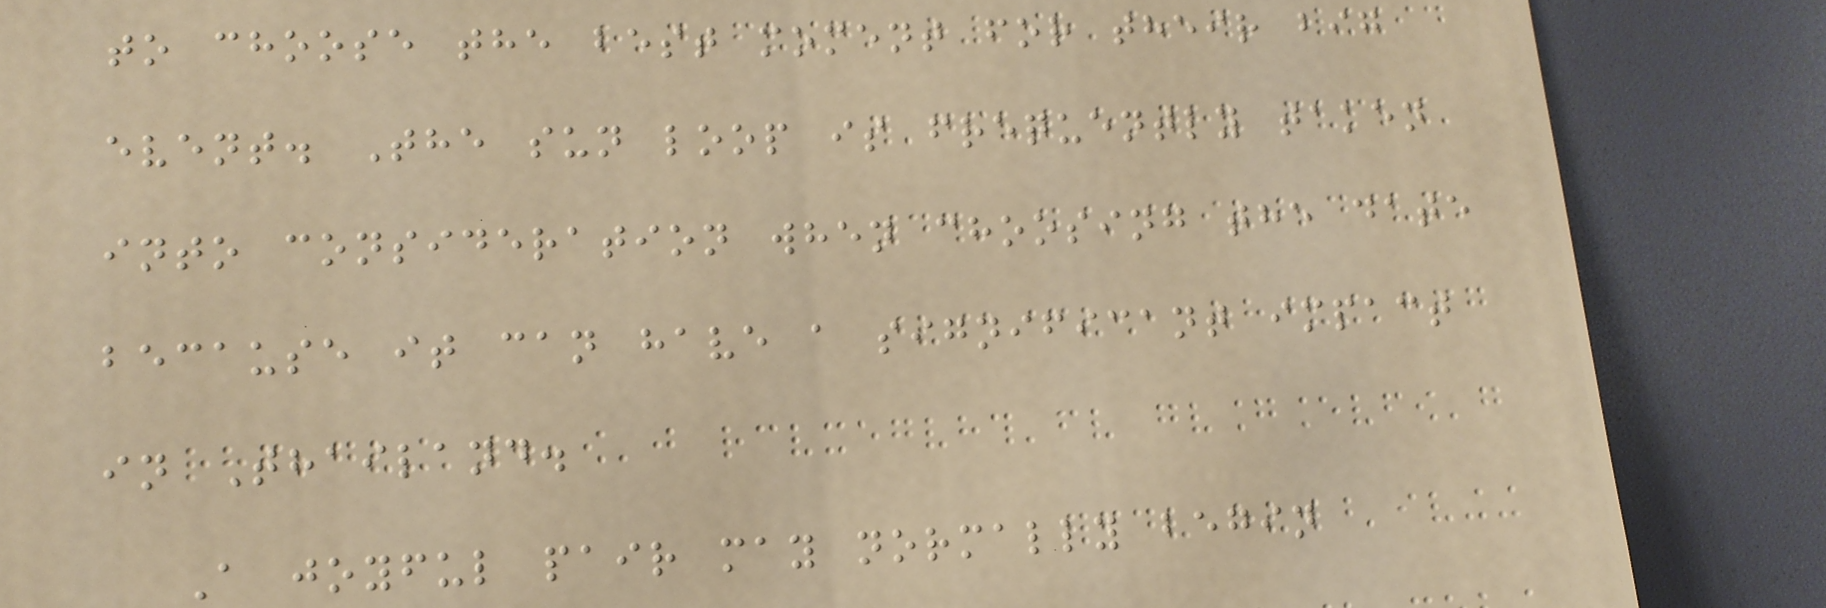to choose the best moment for their big
event. The sun loop is frequently taken
into consideration when choosing the date
because it can have a significant impact
in Thailand.
A joyful pair may normally begin
